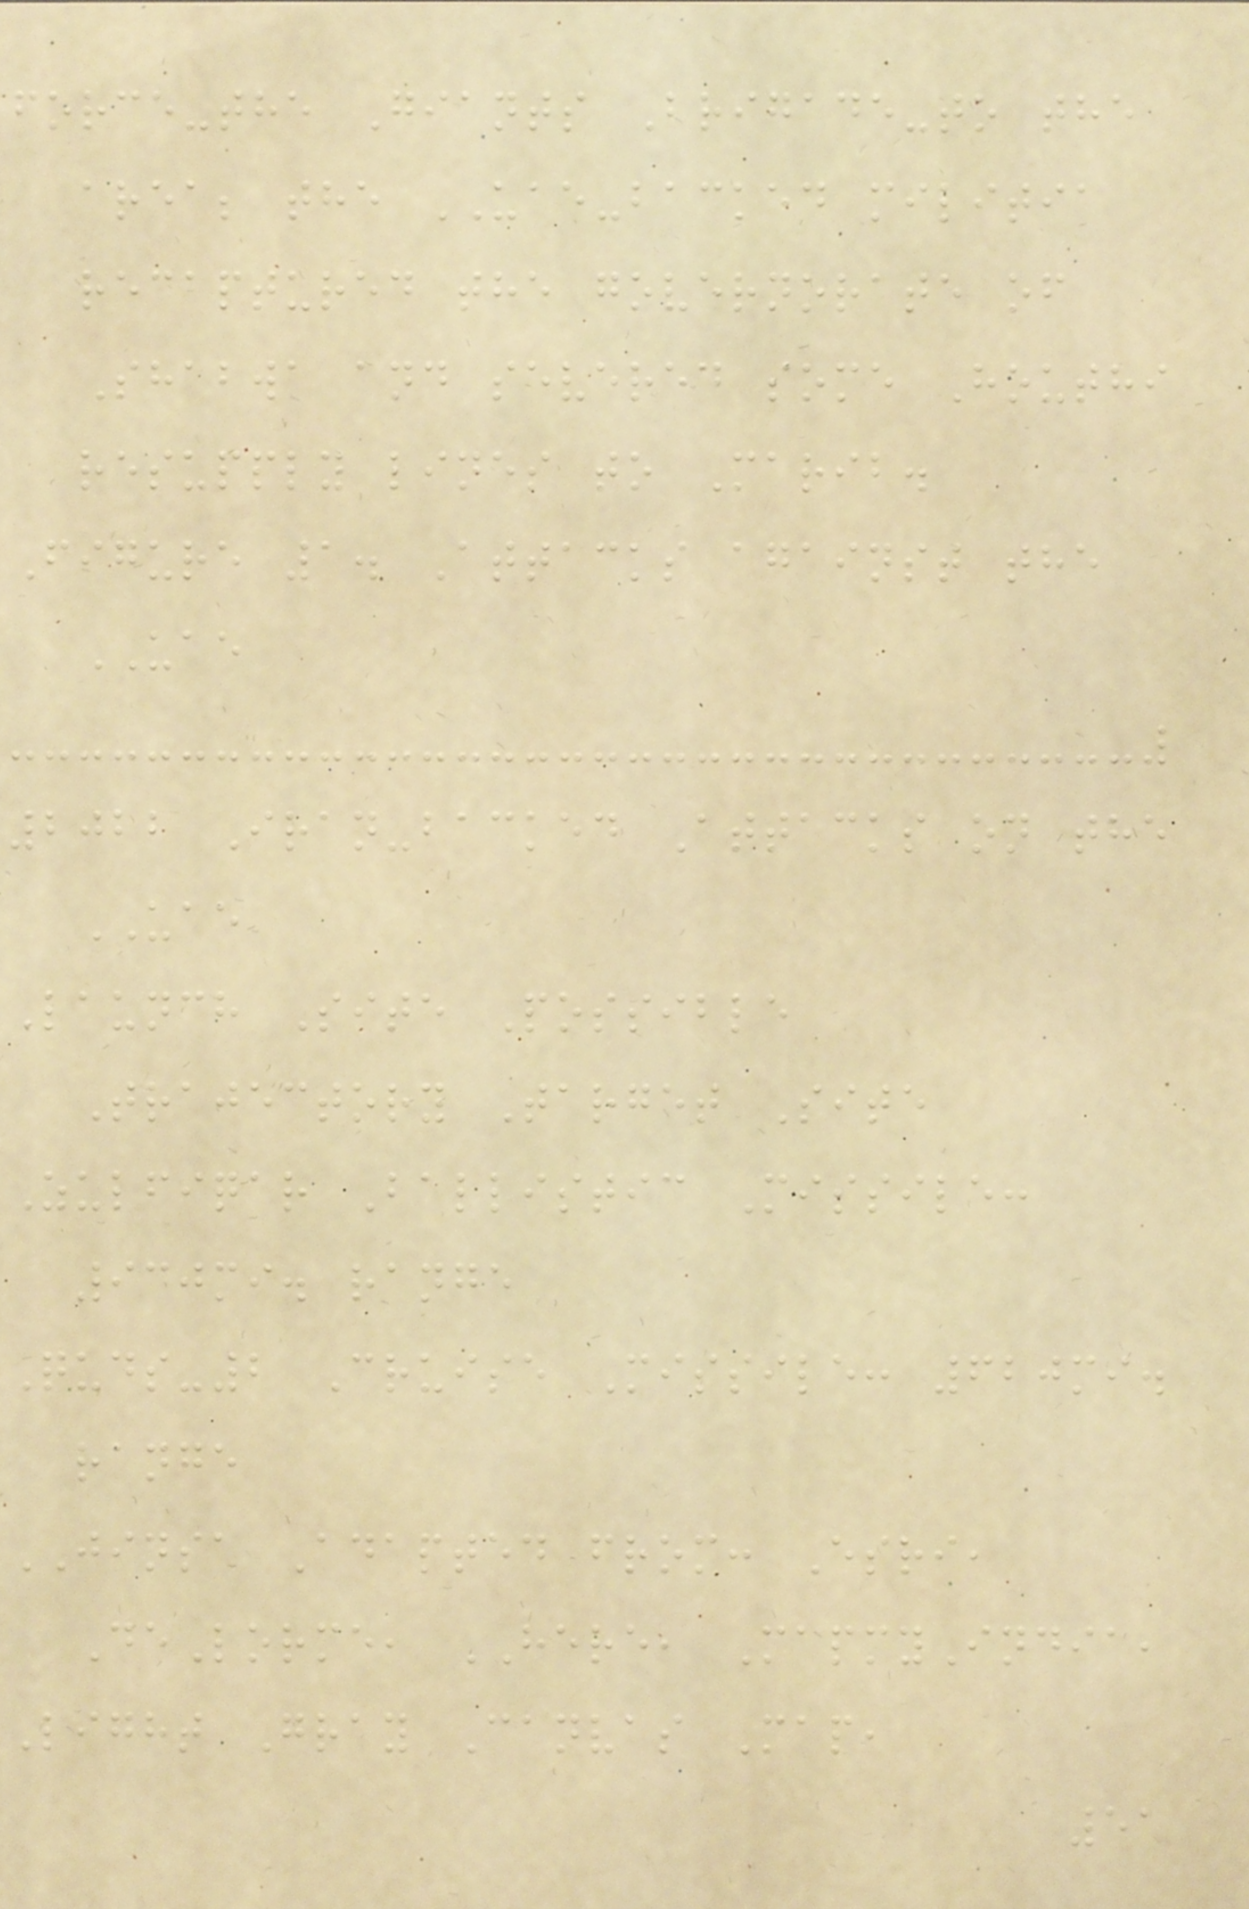force-the Giants Brigade-to the
area; the UAE-backed militia
recaptured the governorate of
Shabwa and severed some Houthi
resupply lines to Marib.
Figure 1. Attacks against the
UAE
2022 Iran-backed Attacks on the
UAE
Launch Site Possible
Trajectory Target Site
Zulfiqar Ballistic Missile:
930mi. range
Quds-2 Cruise Missile: 620mi.
range
JINSA Adapted from: Esri,
DeLorme, HERE, MapmyIndia,
Light Gray Canvas Map,
51
